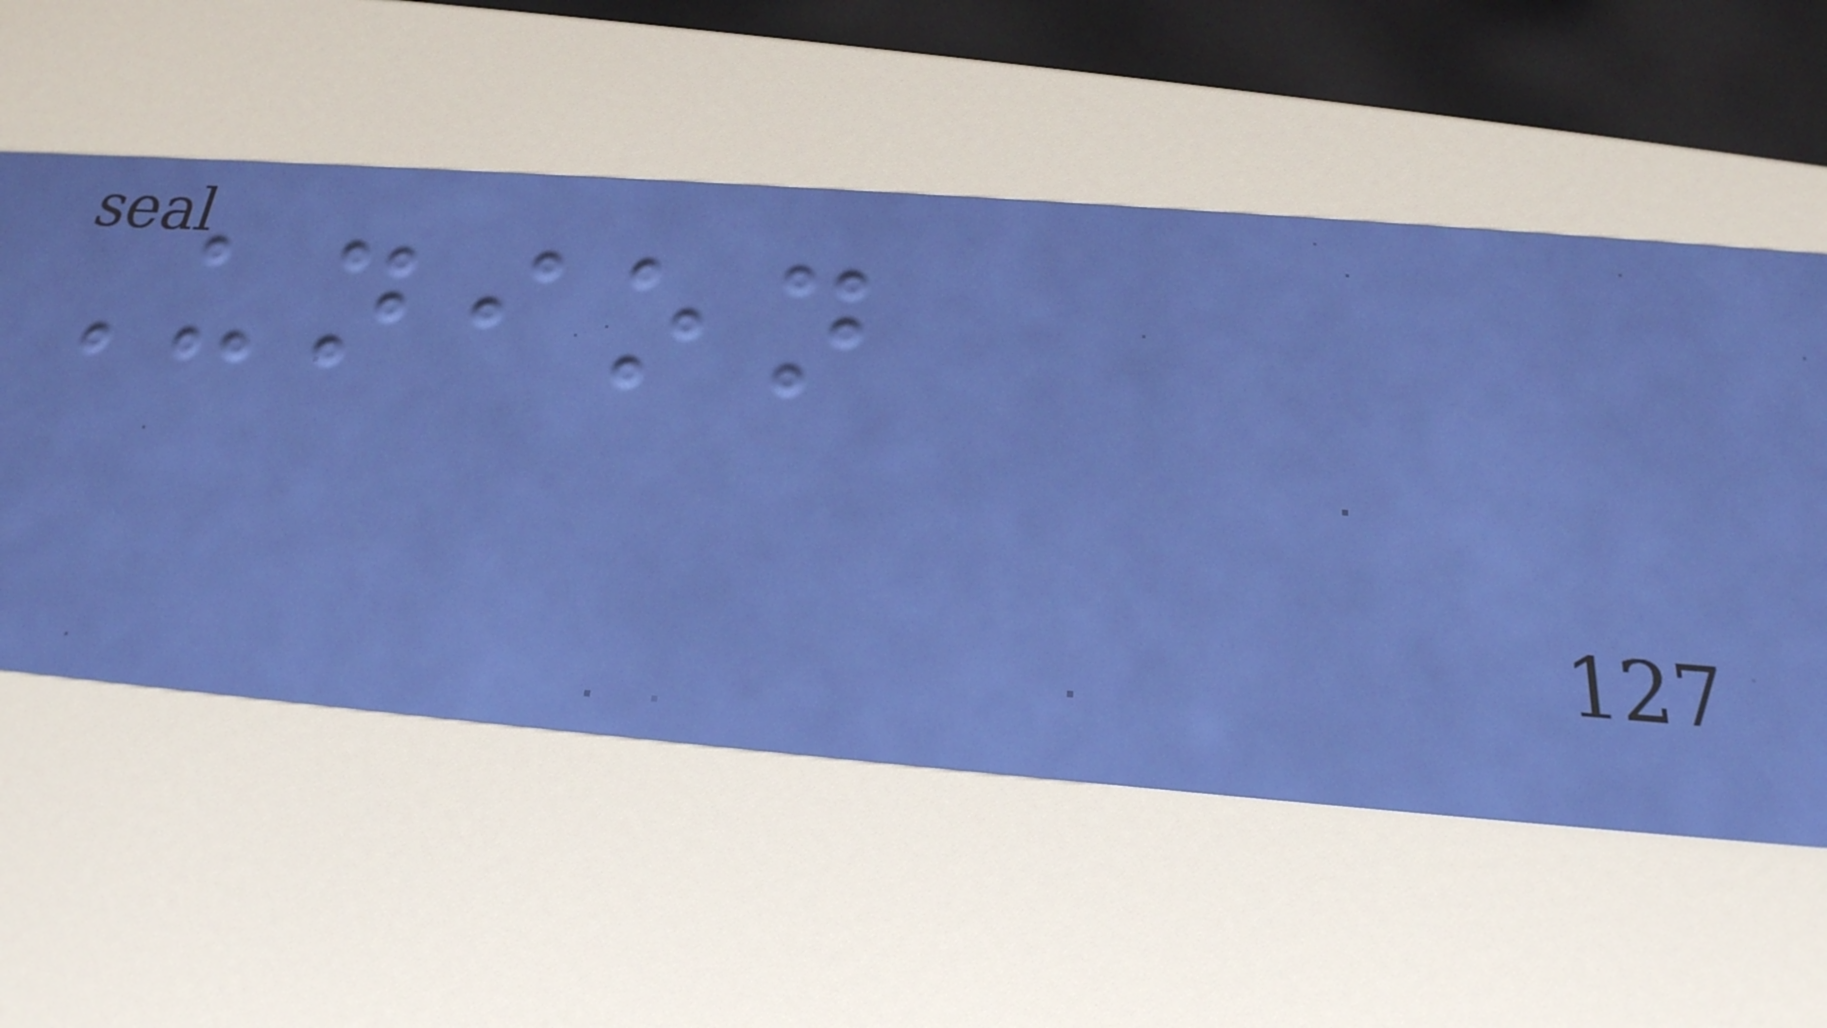Union
